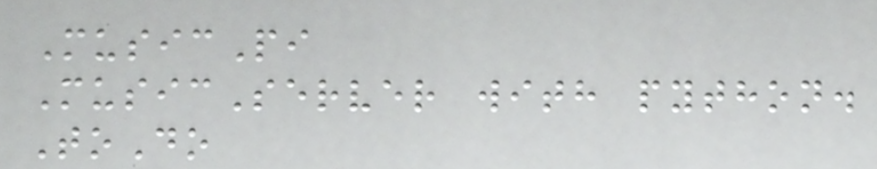MusicPi
MusicServer with python.
ToDo
